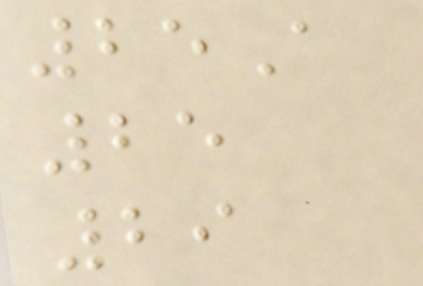25A
25
29
